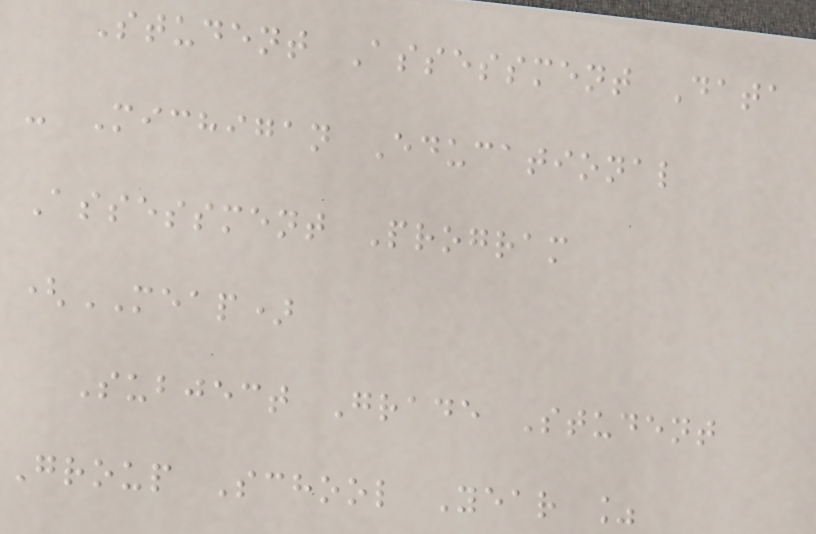Student Assessment Data
- Michigan Educational
Assessment Program
(MEAP)
Subject Grade Student
Group School Year %
